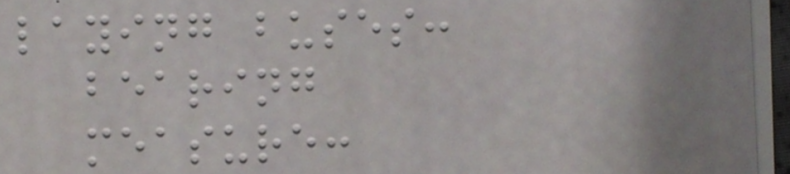laying buses:
bearing
measure:
